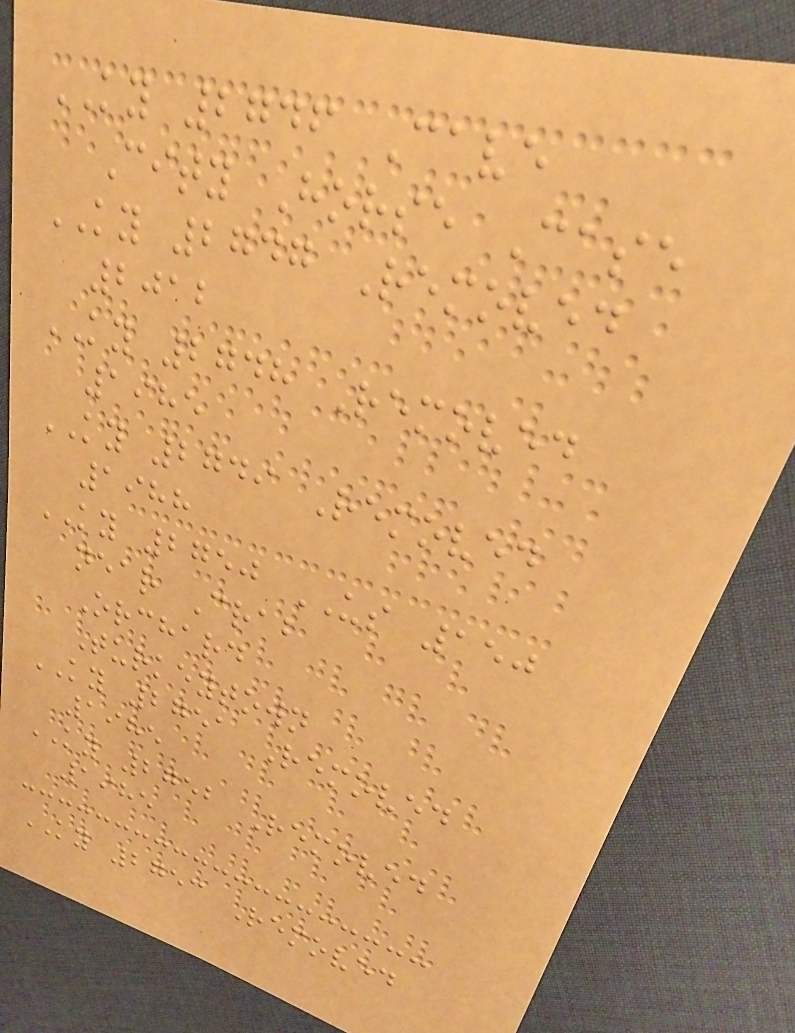KY 2746 Cave
City Horse Case
KY 2747 Removed
2012
KY 2748 Removed
1985
KY 2749 Removed
1988
KY 2750 US 150
near Crab
Orchard
Turkeytown
KY 2751 Removed
1985
KY 2752 Removed
1985
KY 2753 Removed
